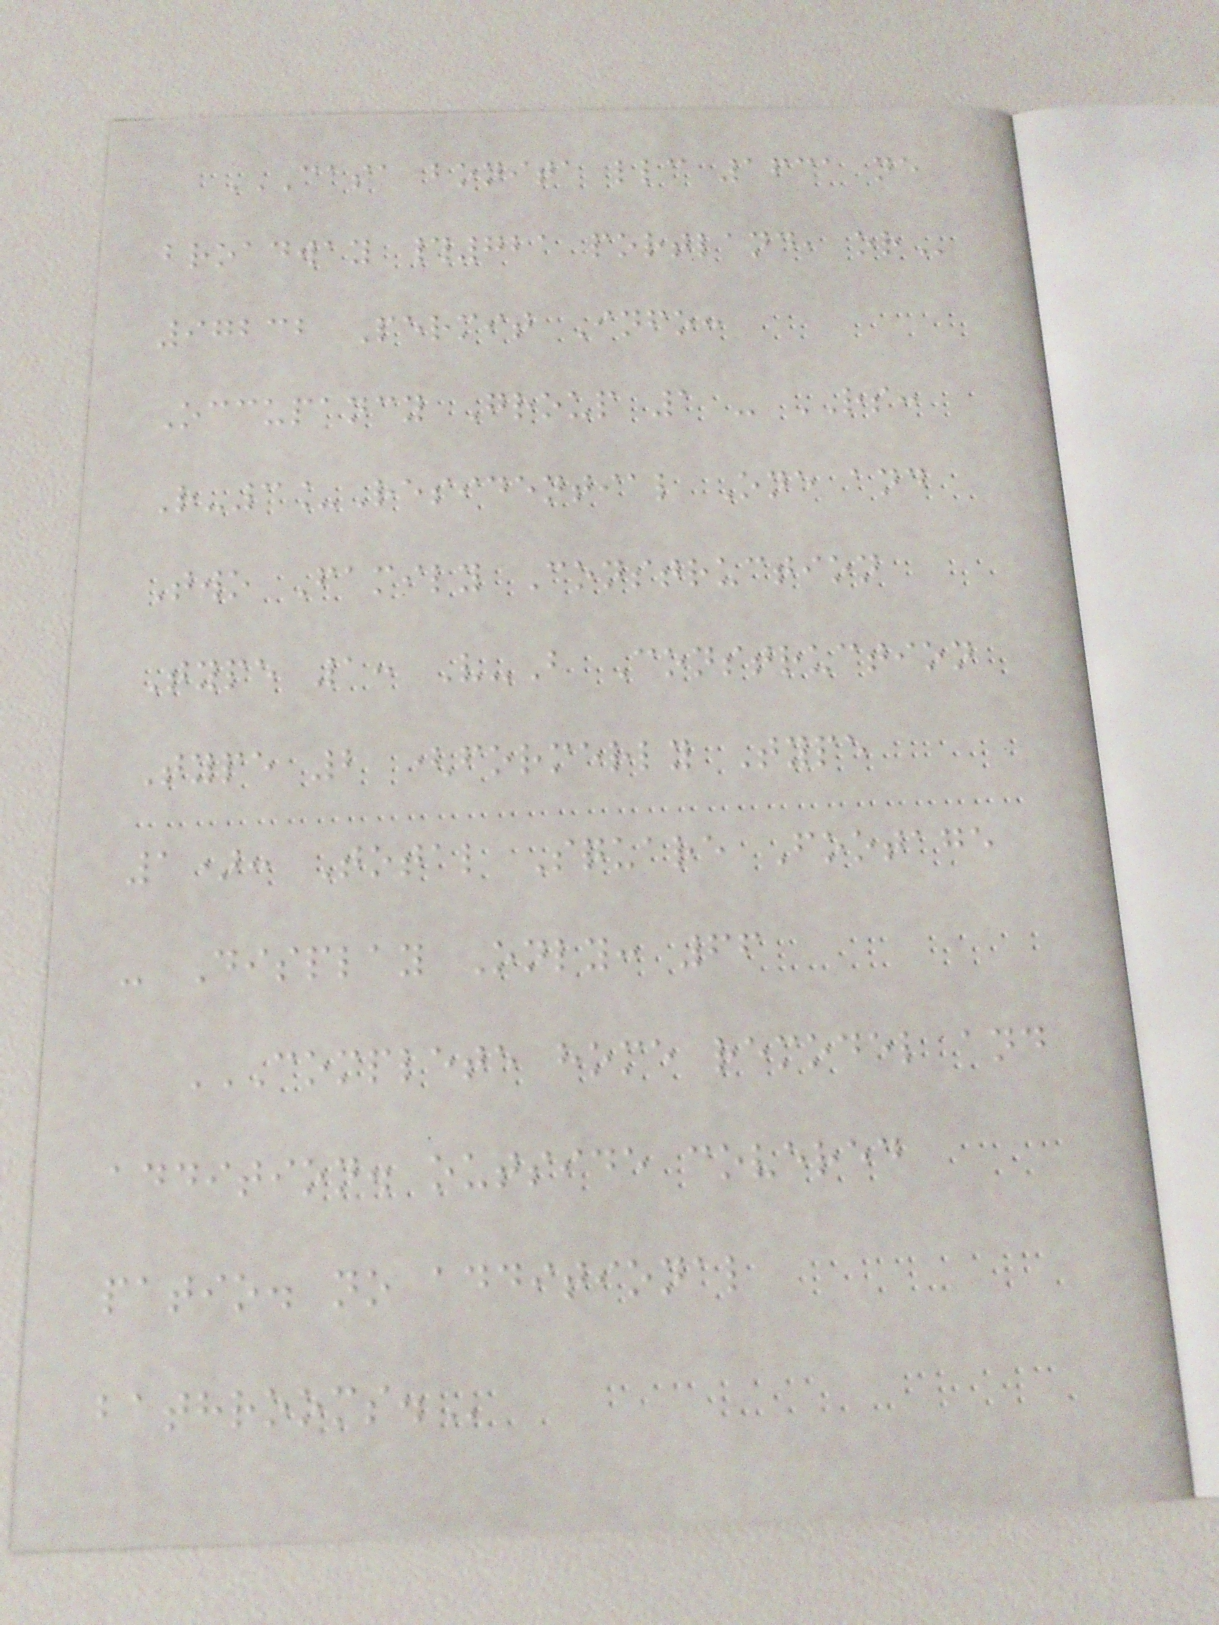CASA BONITA LLC 1631 NE
BROADWAY #721 PORTLAND, OR
97232 Permit Info:
Occupancy Group 1 - RS:
R-3_Residential One and
Two Family Construction
Type 1: V-B Construction
Type 2 (formerly Type
1): Total Square Footage
- Display Only: 66
COMPLETE HOME REMODEL AND
ADDITION. OUTSIDE COVERED
PATIO. NO ADDITIONAL
BATHROOMS.
